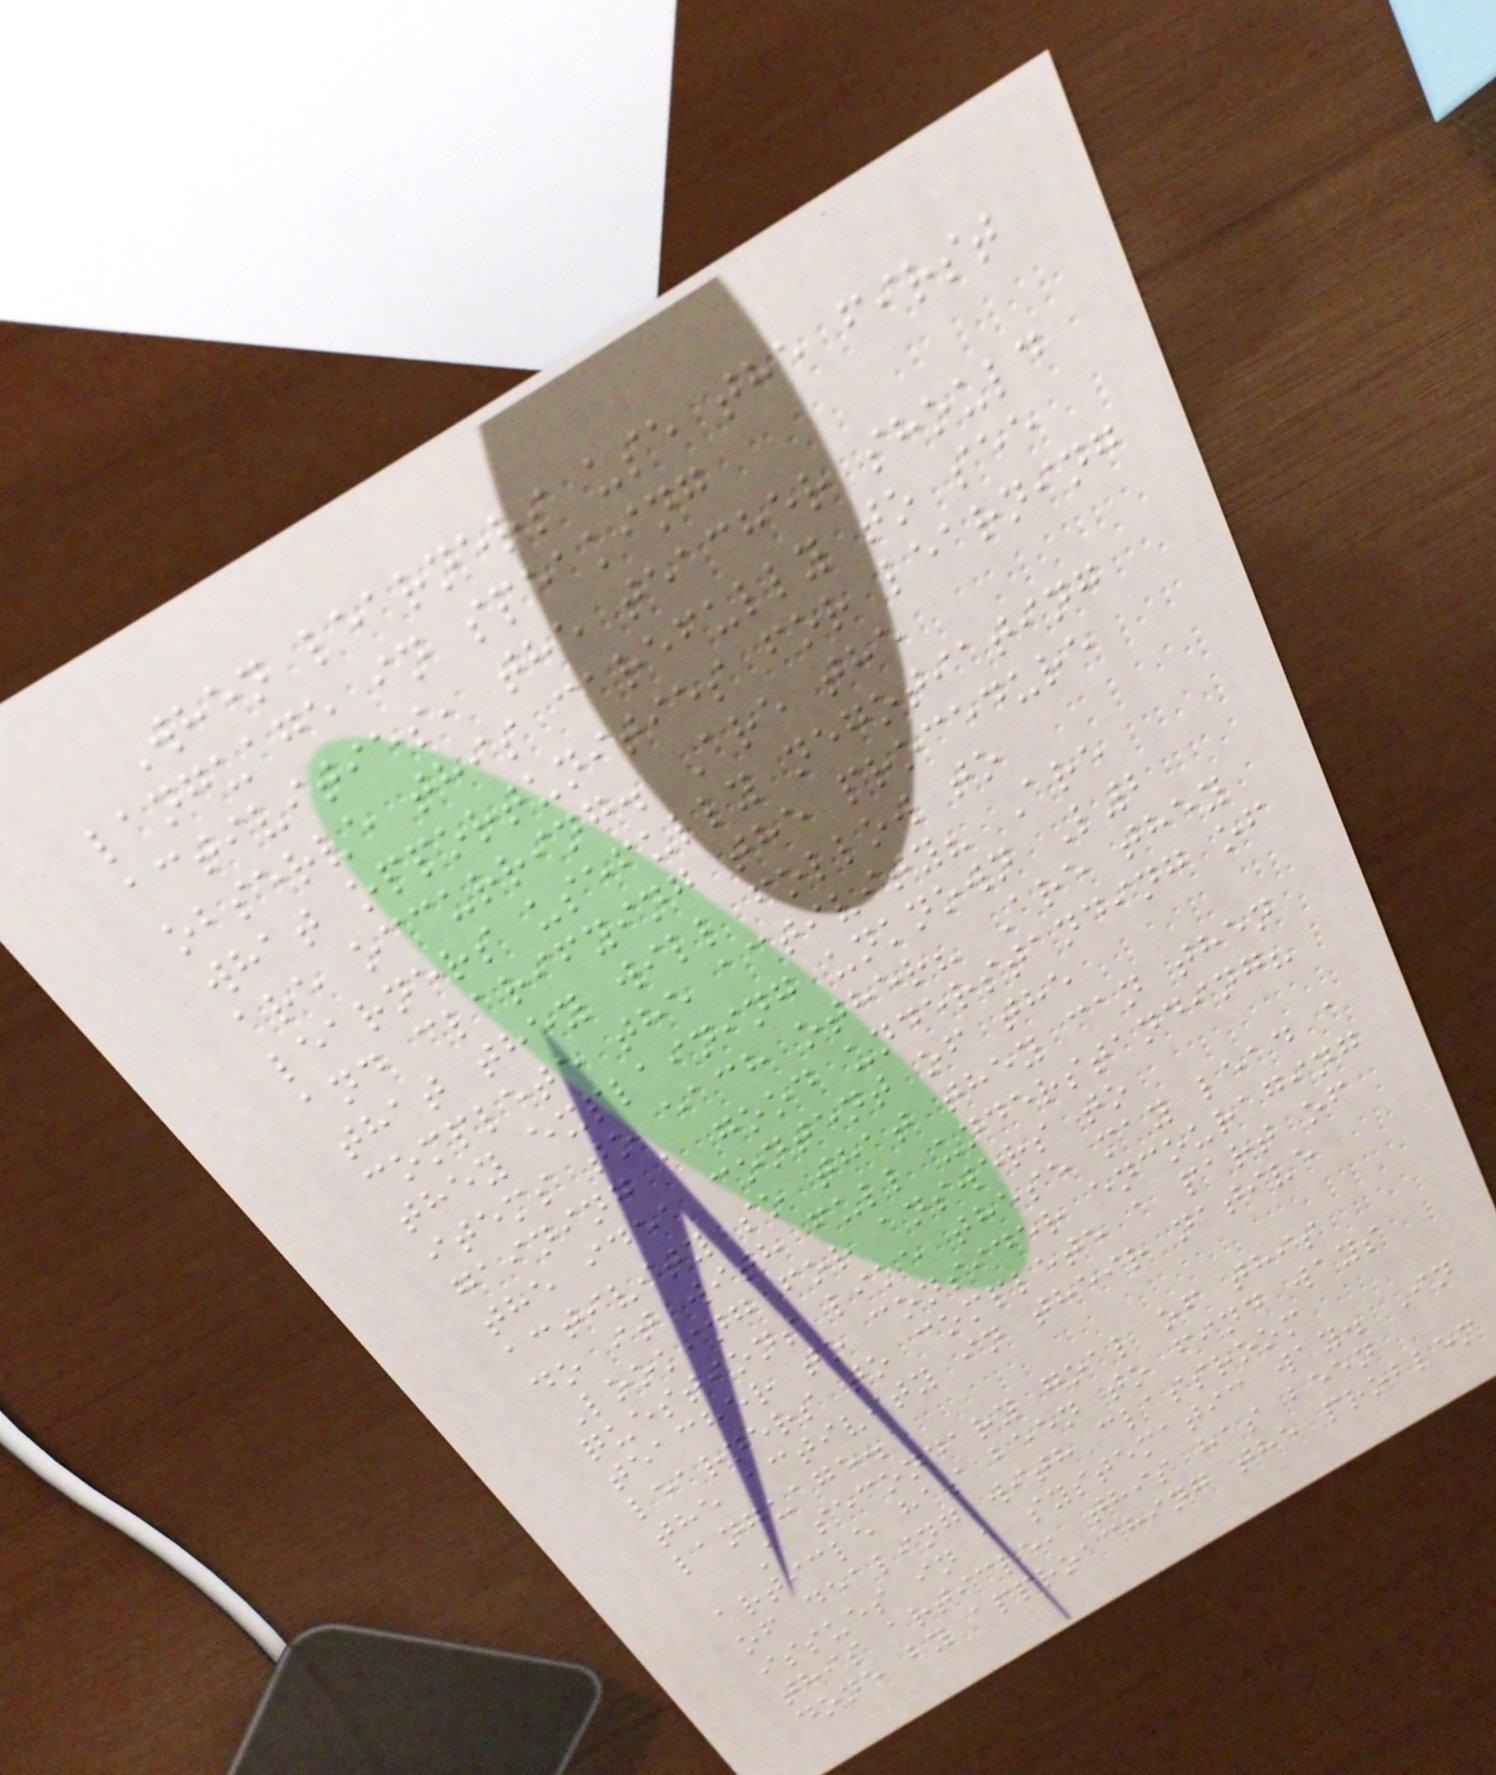When learners use the first
language in speaking
activities, the teacher should
observe this carefully to see
what opportunities for learning
are occurring. Are the
learners usefully negotiating
and clarifying the procedure
that they will follow to
complete the activity? Are
they explaining unknown L2
items to each other? Are they
gaining a good understanding of
the idea content of the
activity so that they can then
do it with full understanding?
Looking for answers to
questions like these may lead a
teacher to consider encouraging
learners to complete a part of
the activity in their native
language.
A secondary goal of this
article has been to find ways
of dealing with classroom
issues in a systematic way. In
this article, this has been
done by approaching the problem
